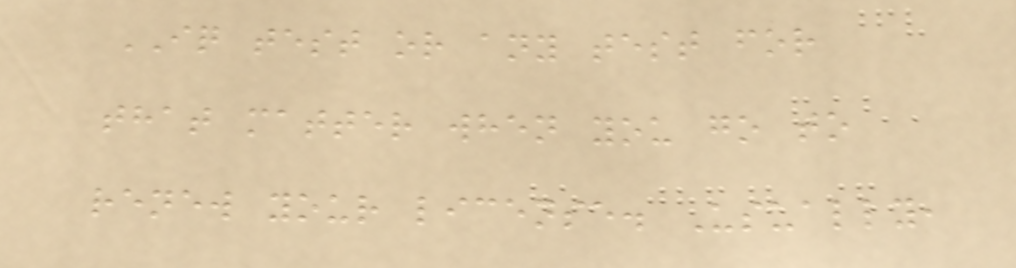IQ test or any test for
that matter when you go to
renew your license. Usually,
